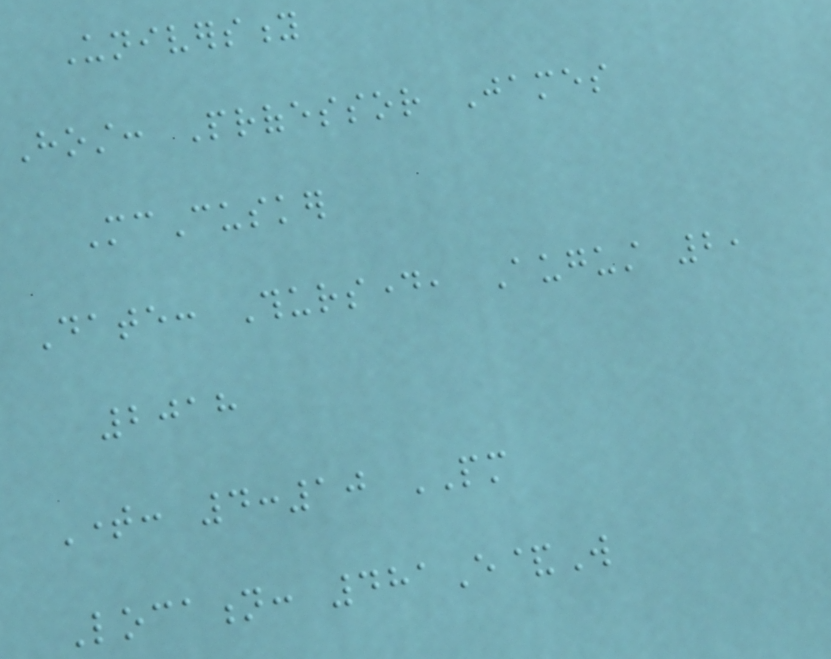University
Host: Professor James
McCusker
Date: Thursday, August 2,
2018
Time: 4:10 PM
Location: 481E&W
